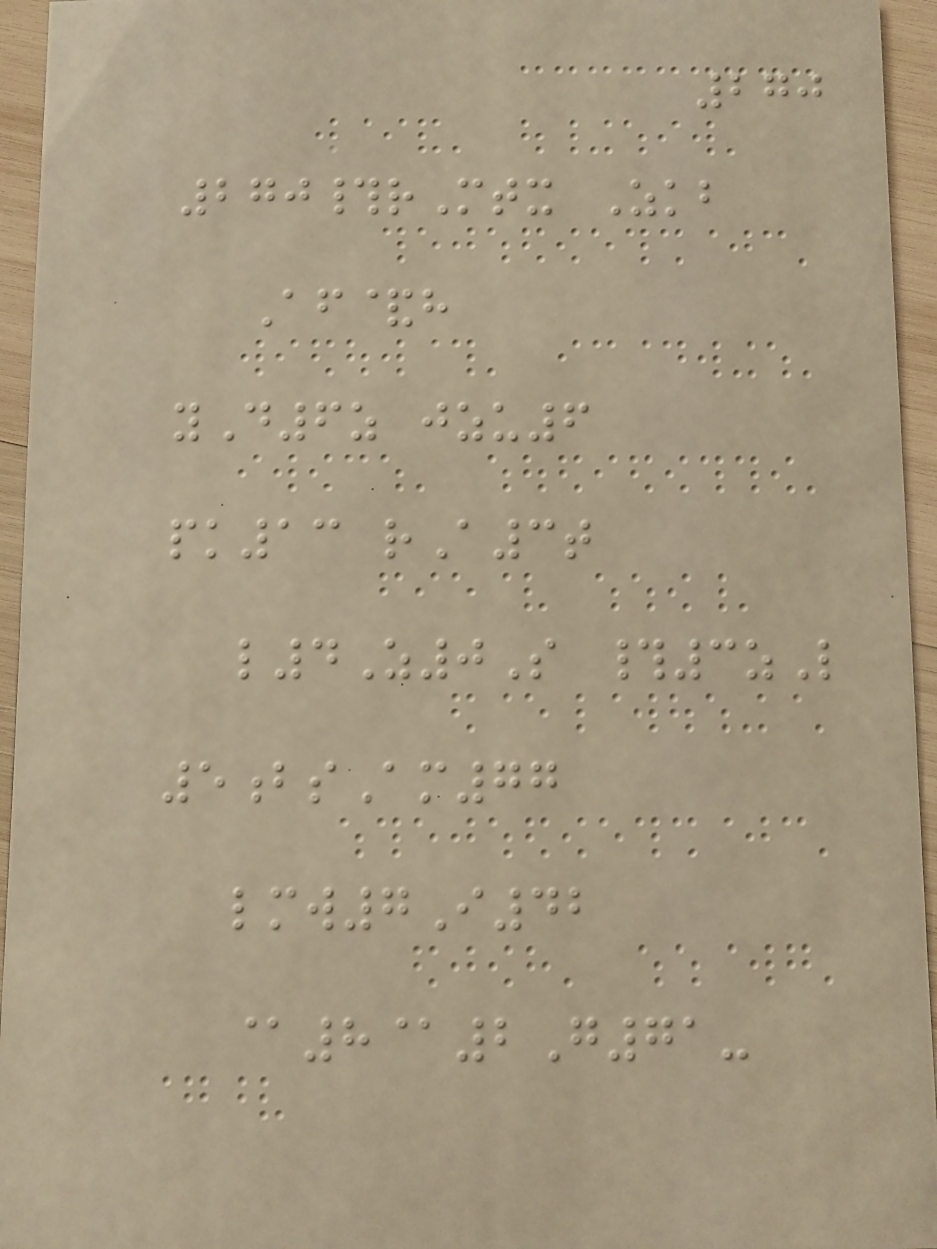270
270#rMtx Zkb
Af&h
yD6z jzu6
pk13 rA3t
l4Z0S #3zL
5bsAm77
lmw7I42
@8@2G71-
